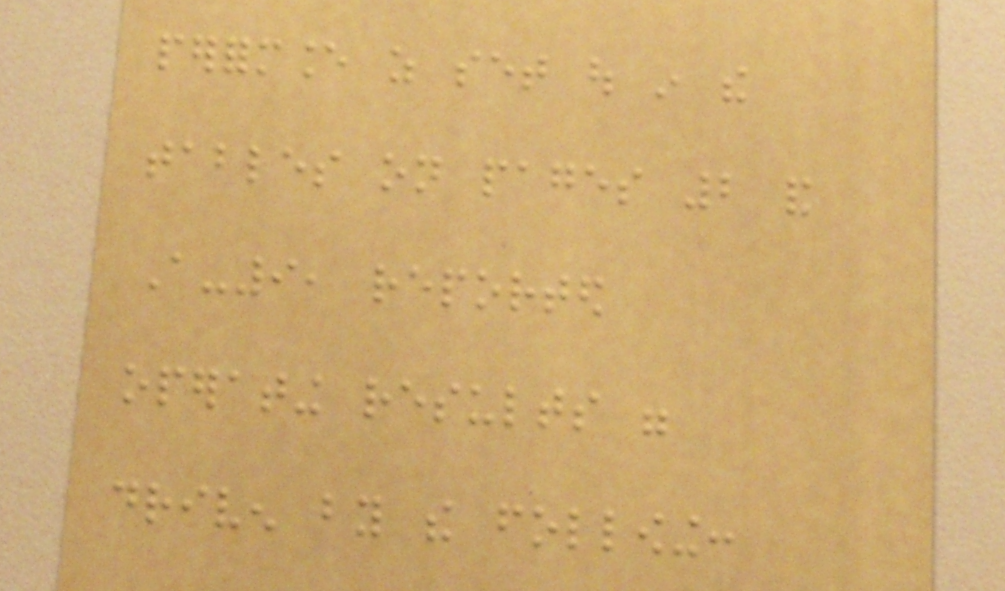performance as set out in the
tables on pages 2 and
A-9, reported
operating results were
driven by the following:
